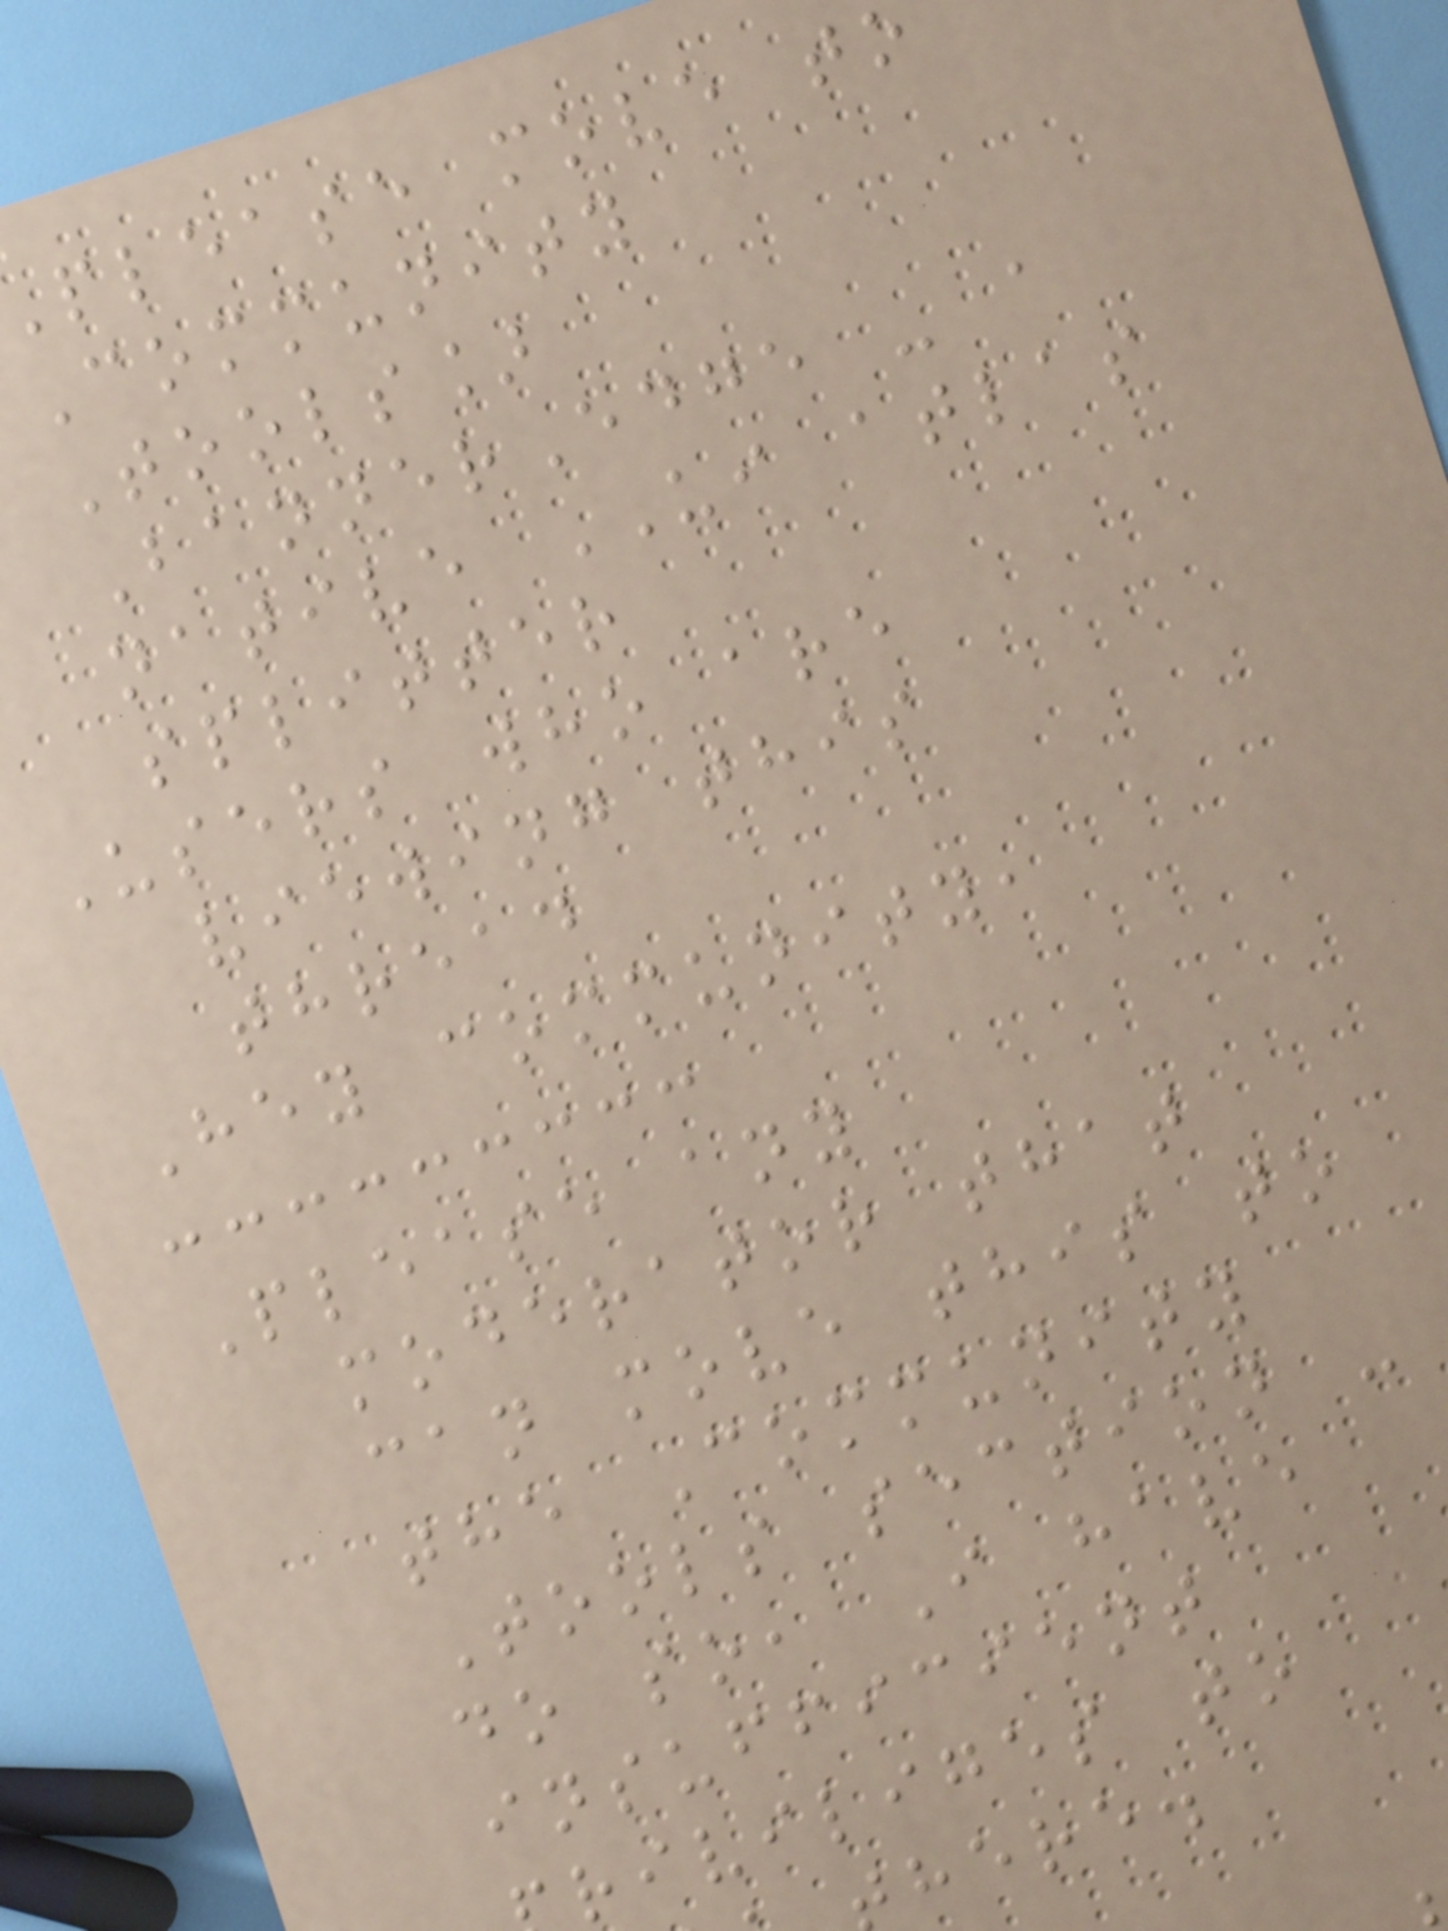please move to
Community
Tools]
BannerEdge - a
native UI atlas
splitter
Users who are
viewing this
thread
Hey community,
Please any
moderator that
can move this to
the Community
Tools section -
do so, I have
insufficient
riviliges to
here.
